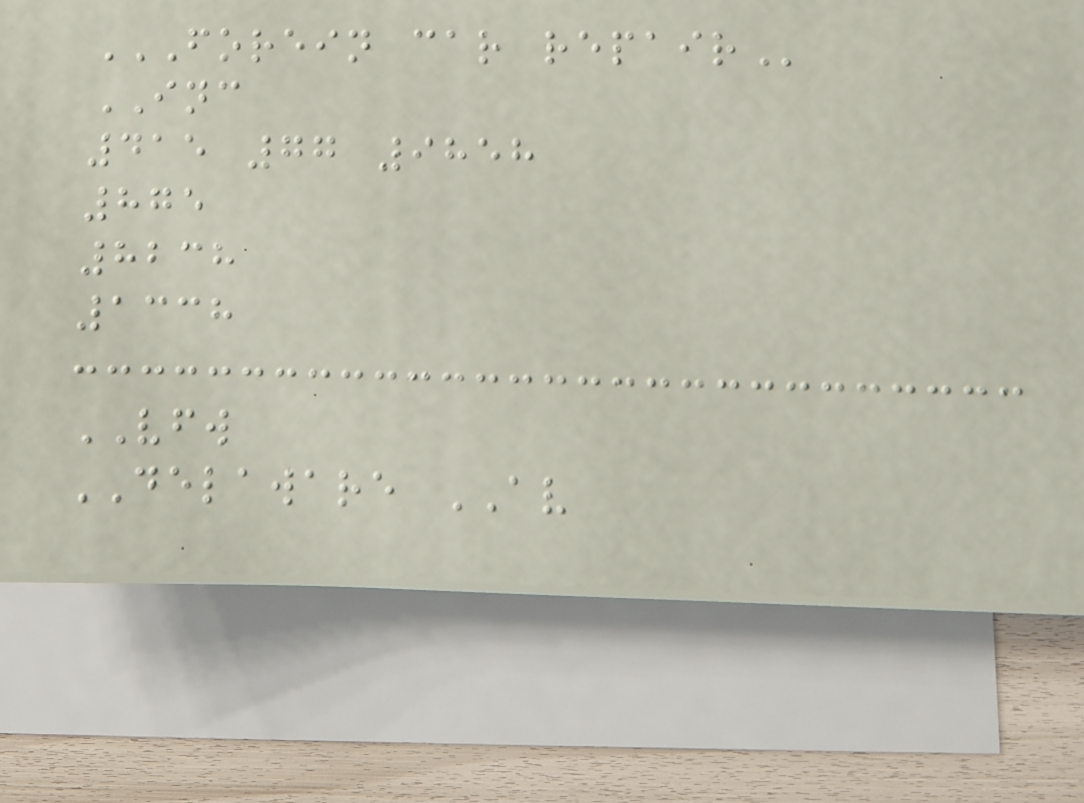FOREIN CAR REPAIR
INC
415 77 9858
875
8238
1338
VFW
DELAWARE AV
